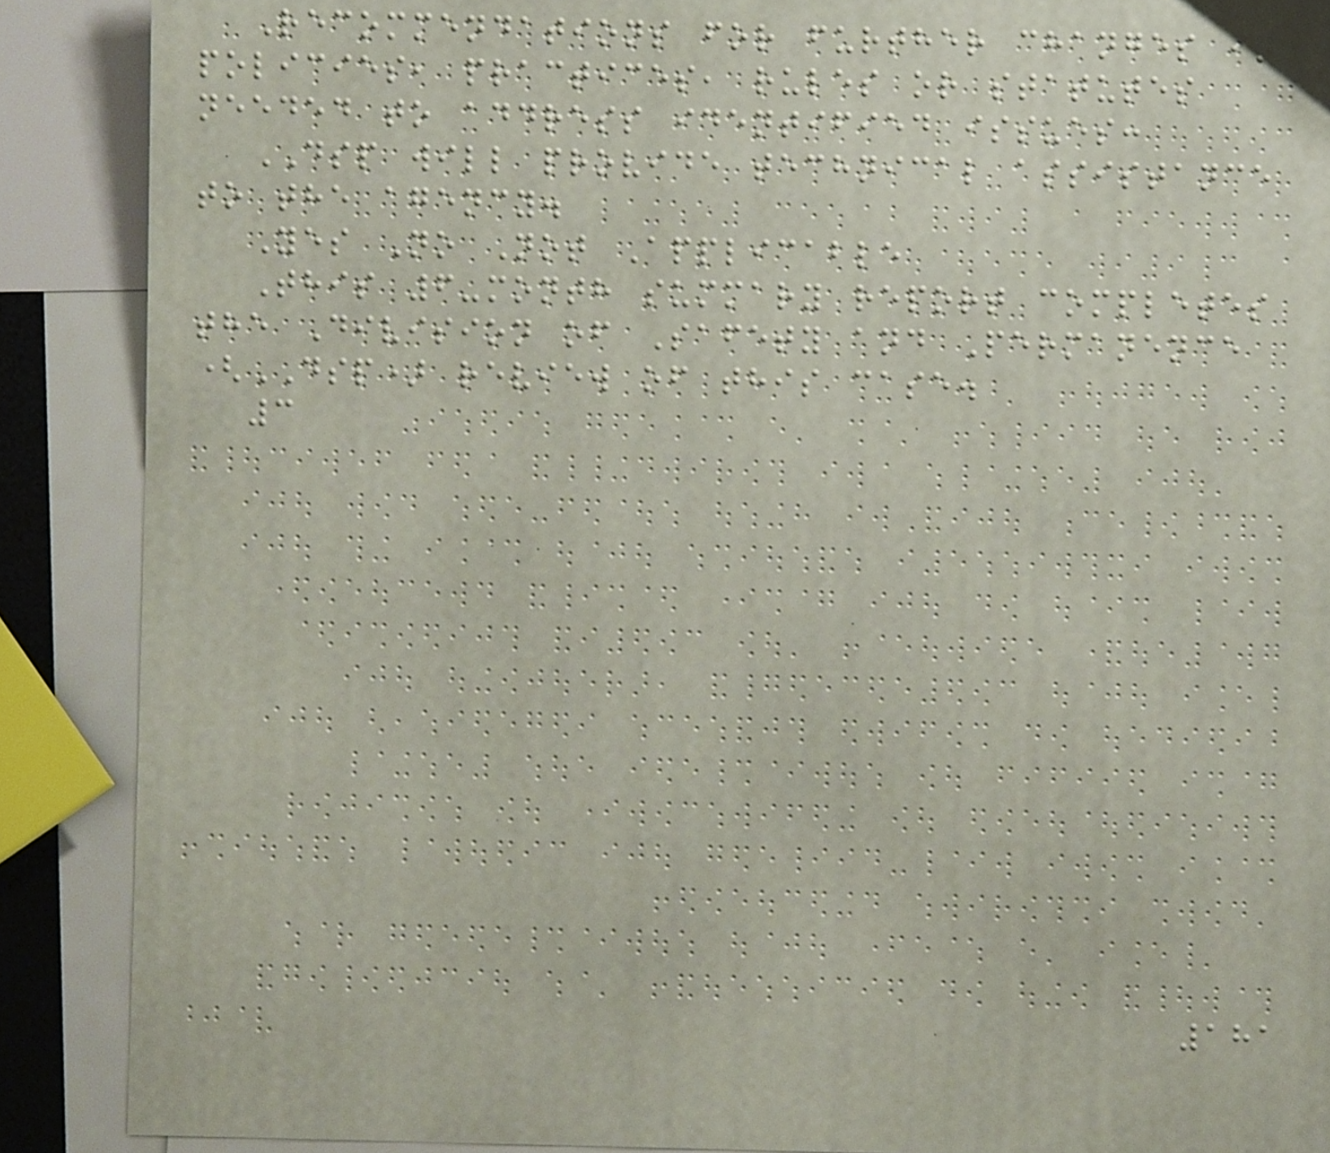Recommendations for further changes in
policies, practices, rules or statutes
needed to address identified issues:
DSP will provide technical assistance
to the agency.
Yes No Not Applicable
This 6-month summary report completes
the Division of Safety and Permanence
(DSP) review of this case.
3
181
